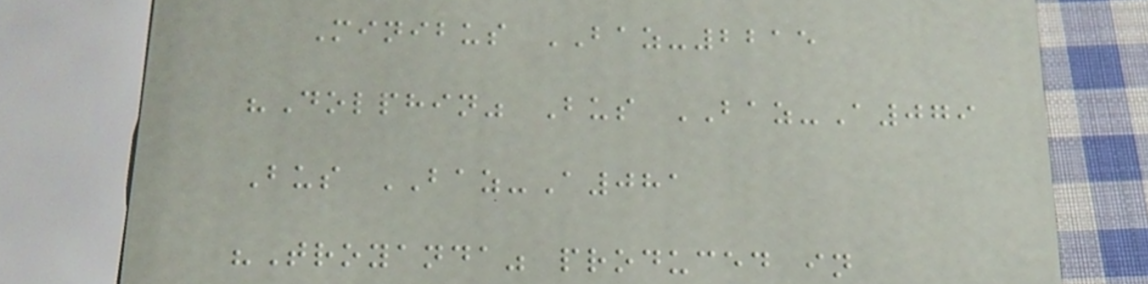Minibus BAZ-2215
"Dolphin" Bus BAZ-A079
Bus BAZ-A081
"Troyanda" produced in
